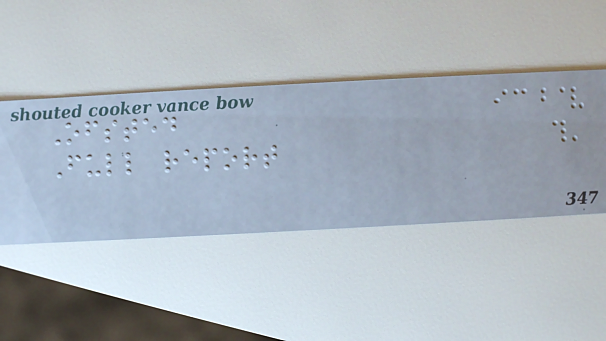Ofsted
Full report
